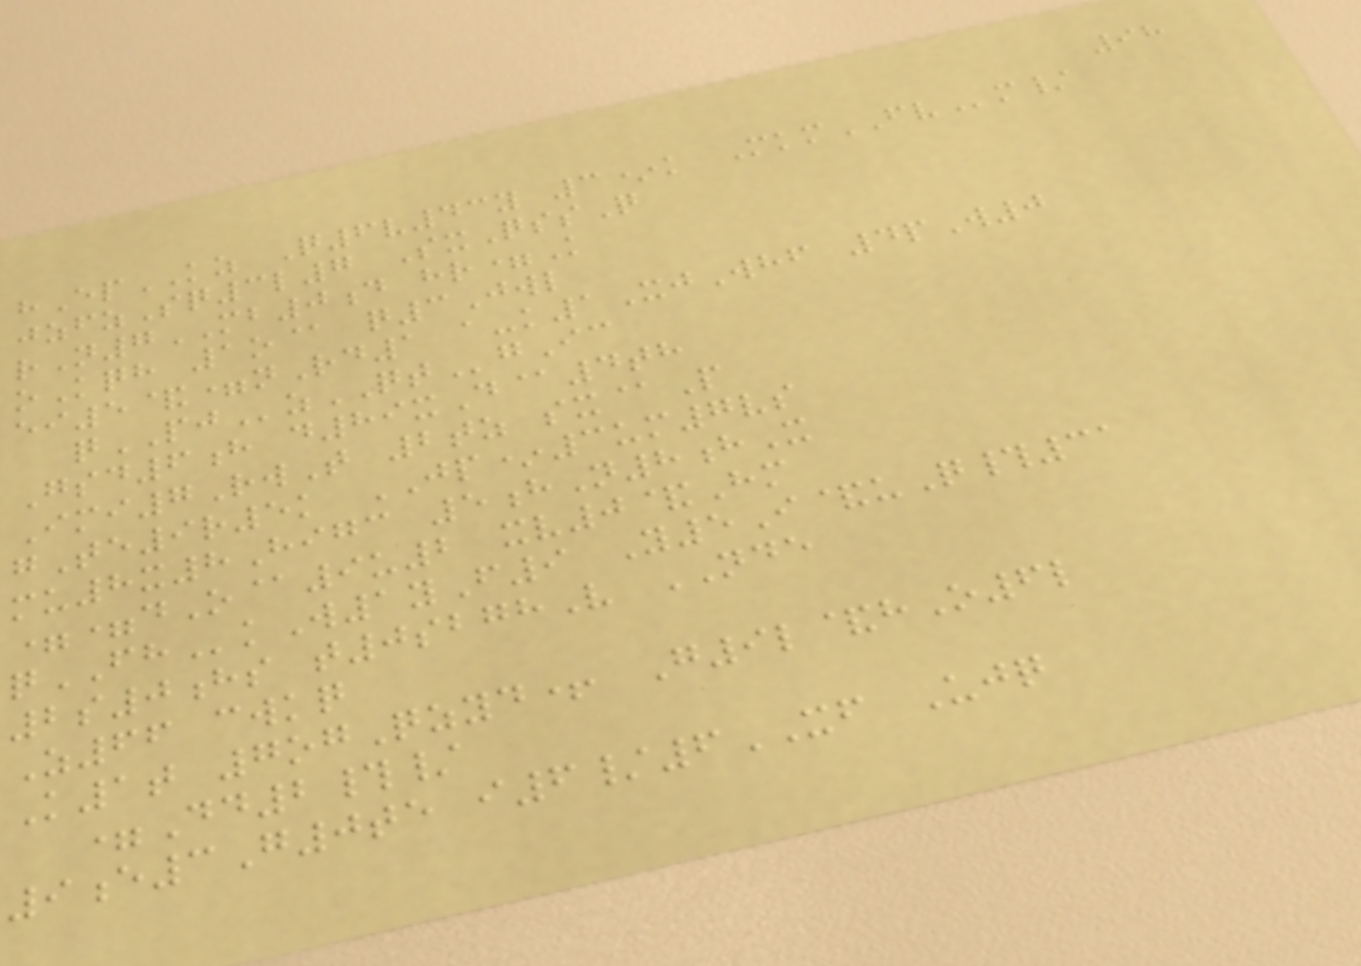98
hEpKZ Q6v43y 3*k MkmFVm/
jzfzSq3l7 SxQssQ
rN7MB0d hr=K
oKqh 1o@ q3Jwl
ei5&=nRd1 a-k1XjWhf 4pW0
qPJzQTgIc
Gsd6h d89xD@4th
Imi7RwT 2tz sx@P
gTe9r5k JP*3um7vs
mu8x8Higc 5hN8hX
==dO@9u2 xv0&Hm
qFHkW1yF9 Y5I&uQ#31
2s0hs t0sbghV NDE
Z66 cwkq
K1t 7ogQzyd+ G9l&hO6l
=Dd2#/
9e3G0te i6/6XF Ujq
